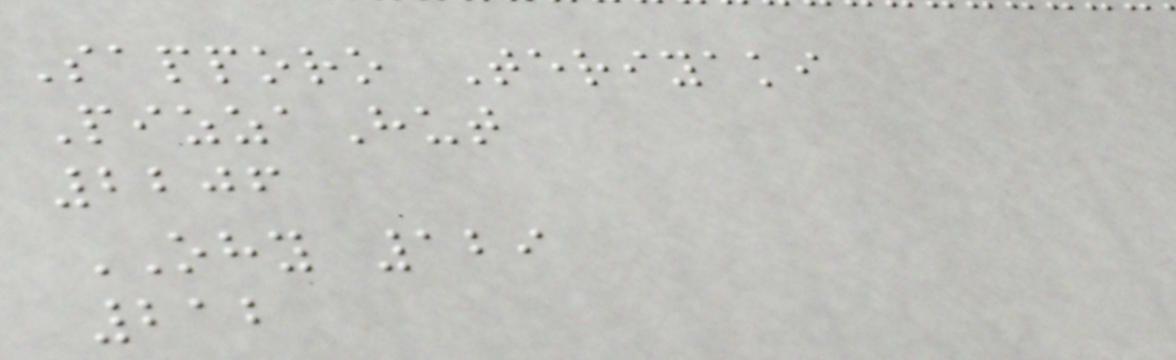Sapporo Teriyaki
PizzaHut
2206
OHY 129
212
